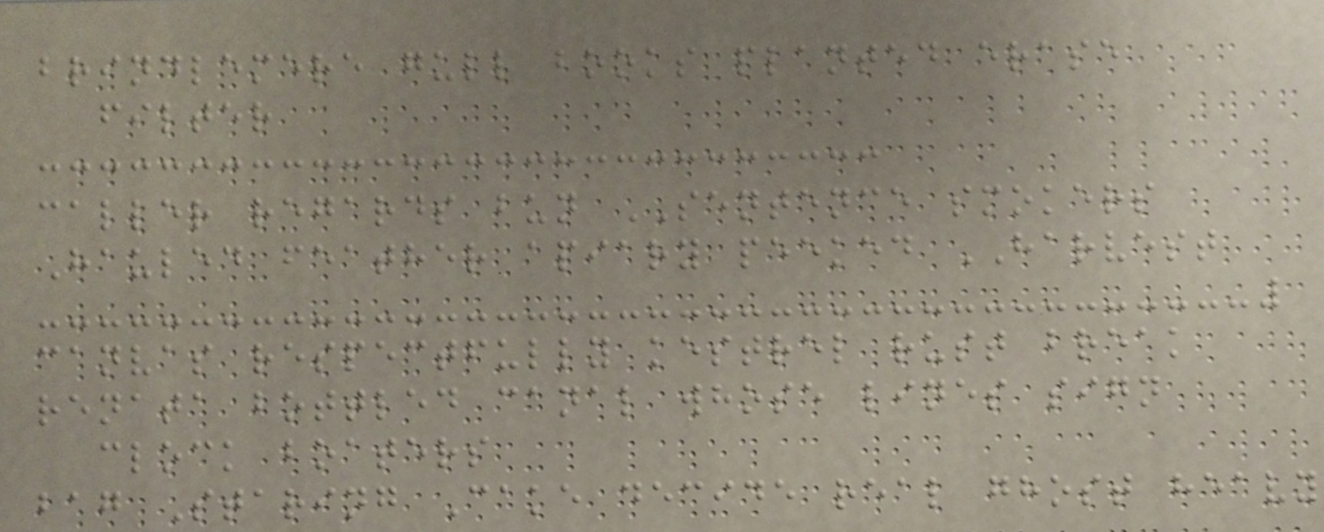brindlemere gull books planted erase
filter
caller regards bun SENTENCE smokers
Hauled feather apiary peeked HARVEST
canvas respectfully kestrel rust break
renata bottled canal whose lines sign
clock boaters
bag Staring Cake decide real ghost heavy
